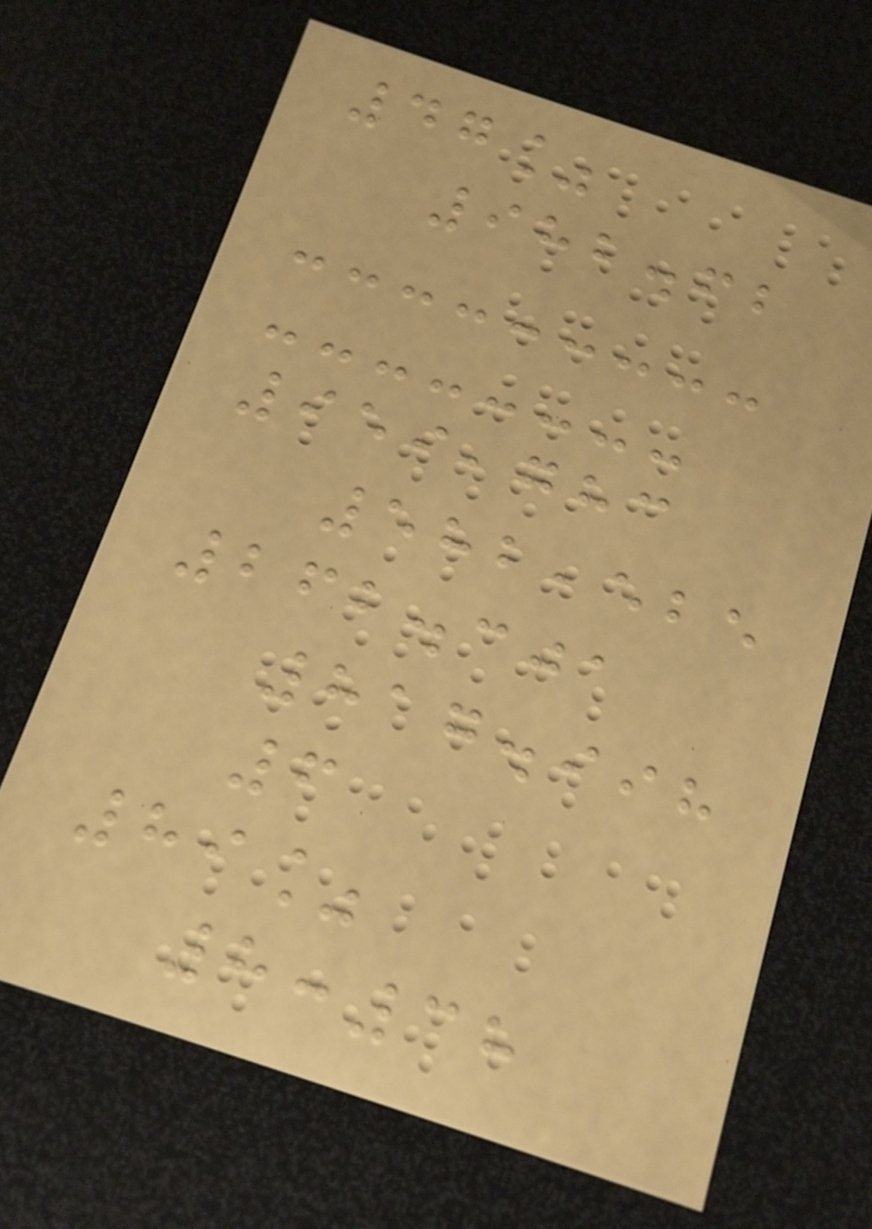47%
982.62
959,783
582,525
262.301
817.998
6
89%
8:38
